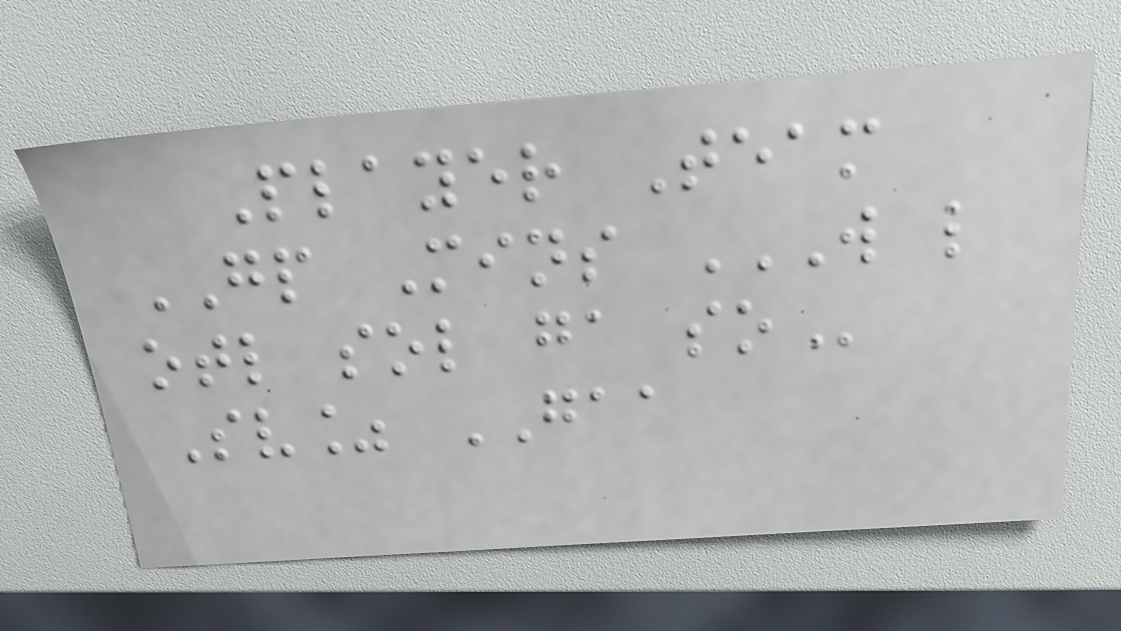Player Team
GP Mins W L
OTL SOL GA SO
Sv% GAA
